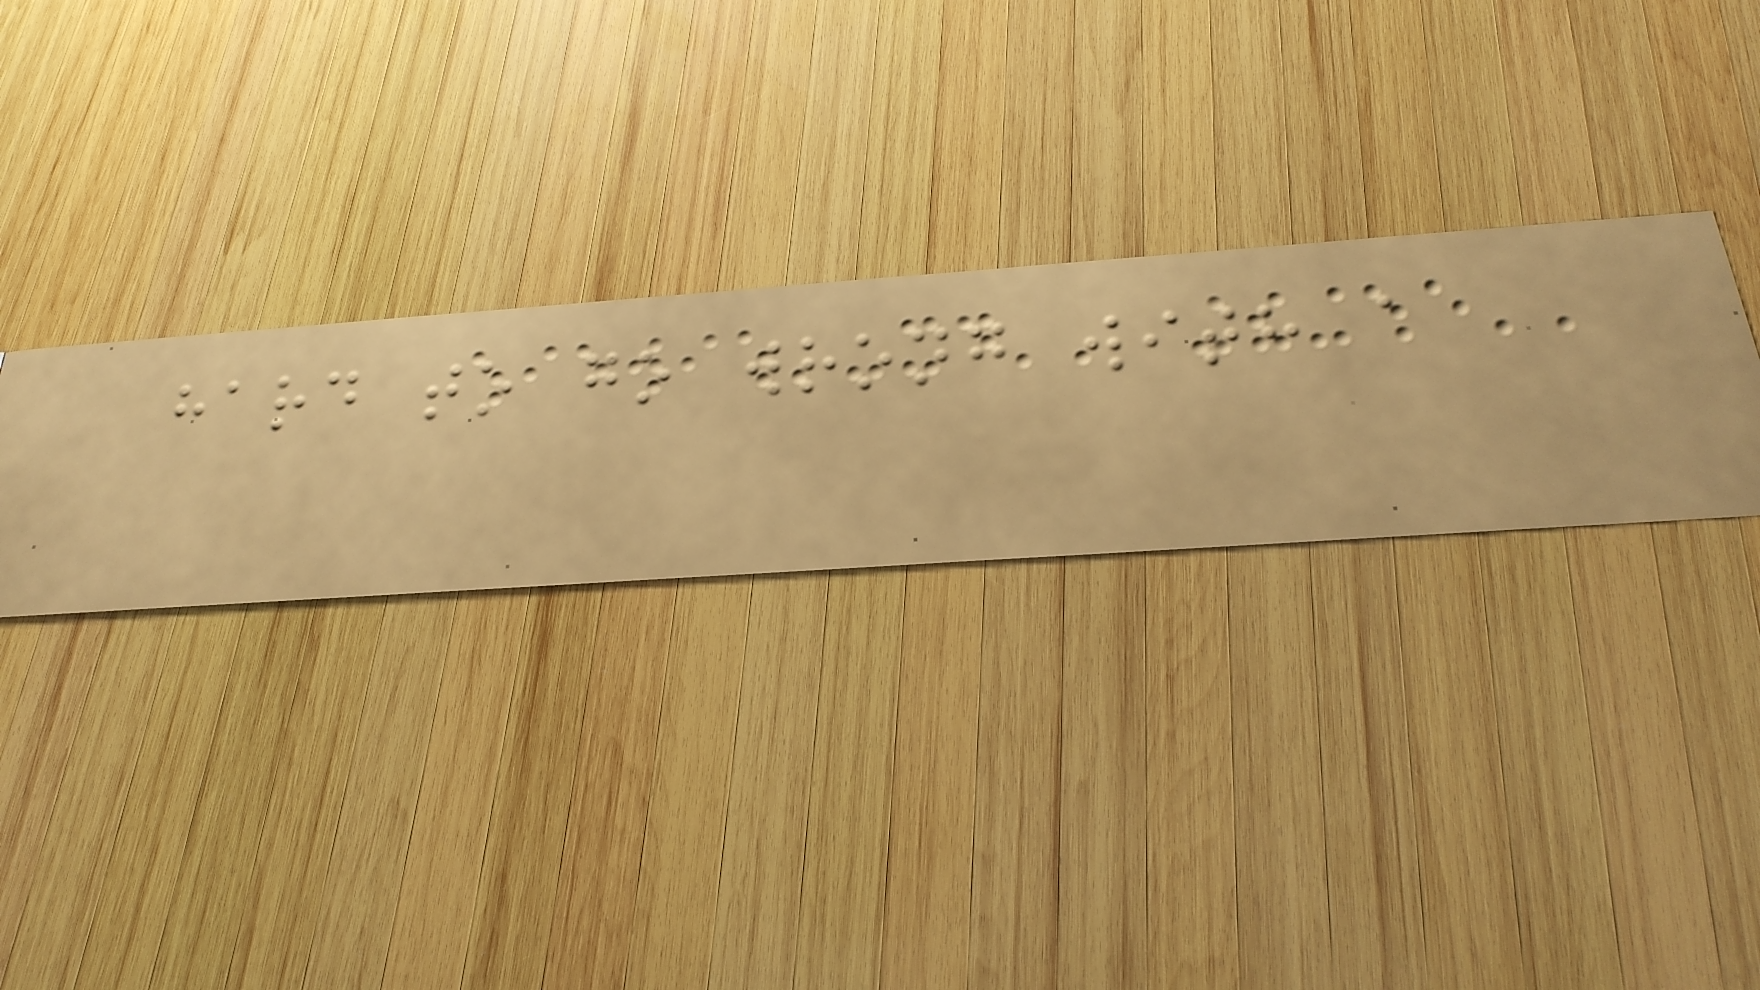hard to go wrong with a
